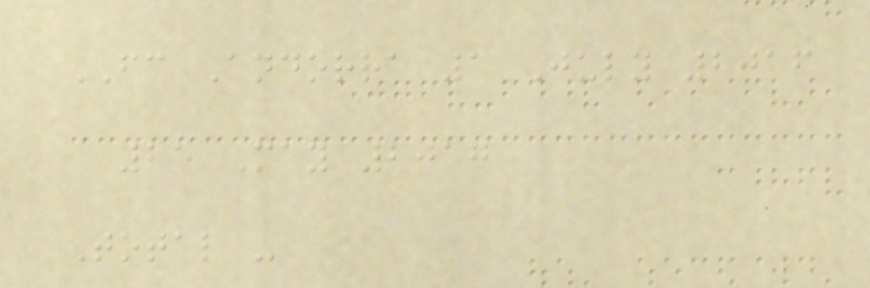FC Andorra 1 July 2016
25 May 2017
Total -
